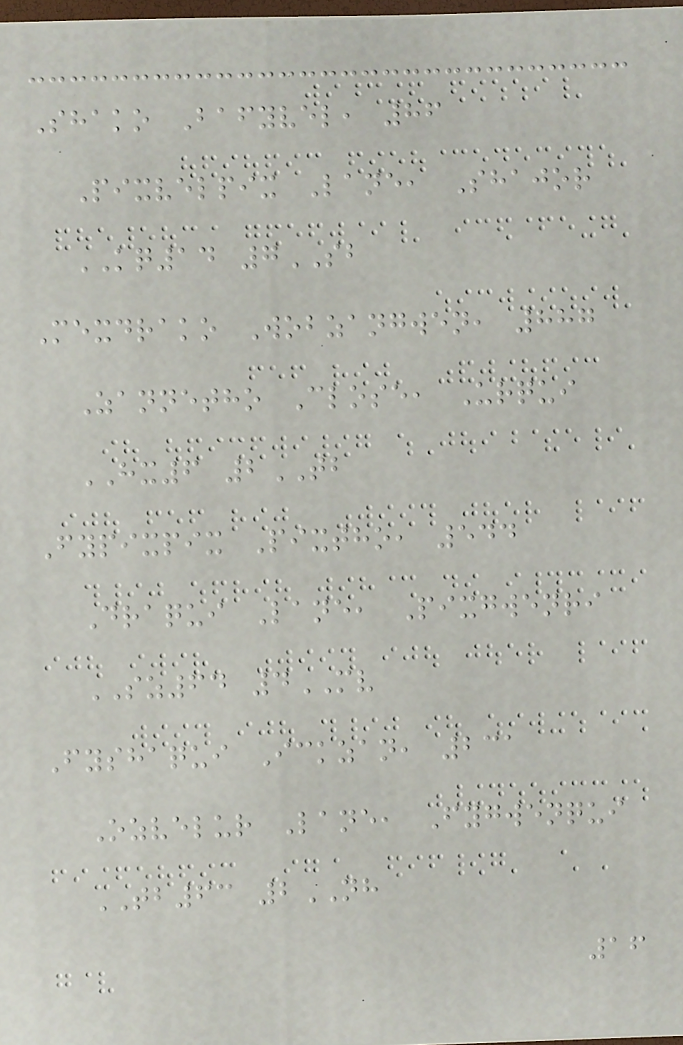Shako Bafyvel, 86
Pixvelpix Lane, Shajor
KQ14 7SB
Mexdrako Wobzangwen, 887
Zannetho Close, Urqui
HX6 2TB
Fypixpix Pixtho, 544
Draqui Lane, Pixgwenri
SZ64 4MV
Fyshaqui Ickzan, 231
Ozvelur Lane, Fygwenqui
TB63 2NH
16
